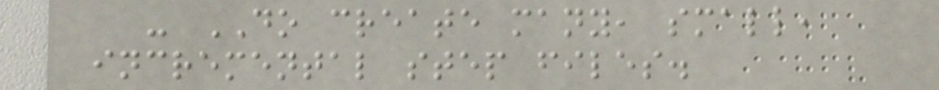- DO create many, small,
incremental step files.
